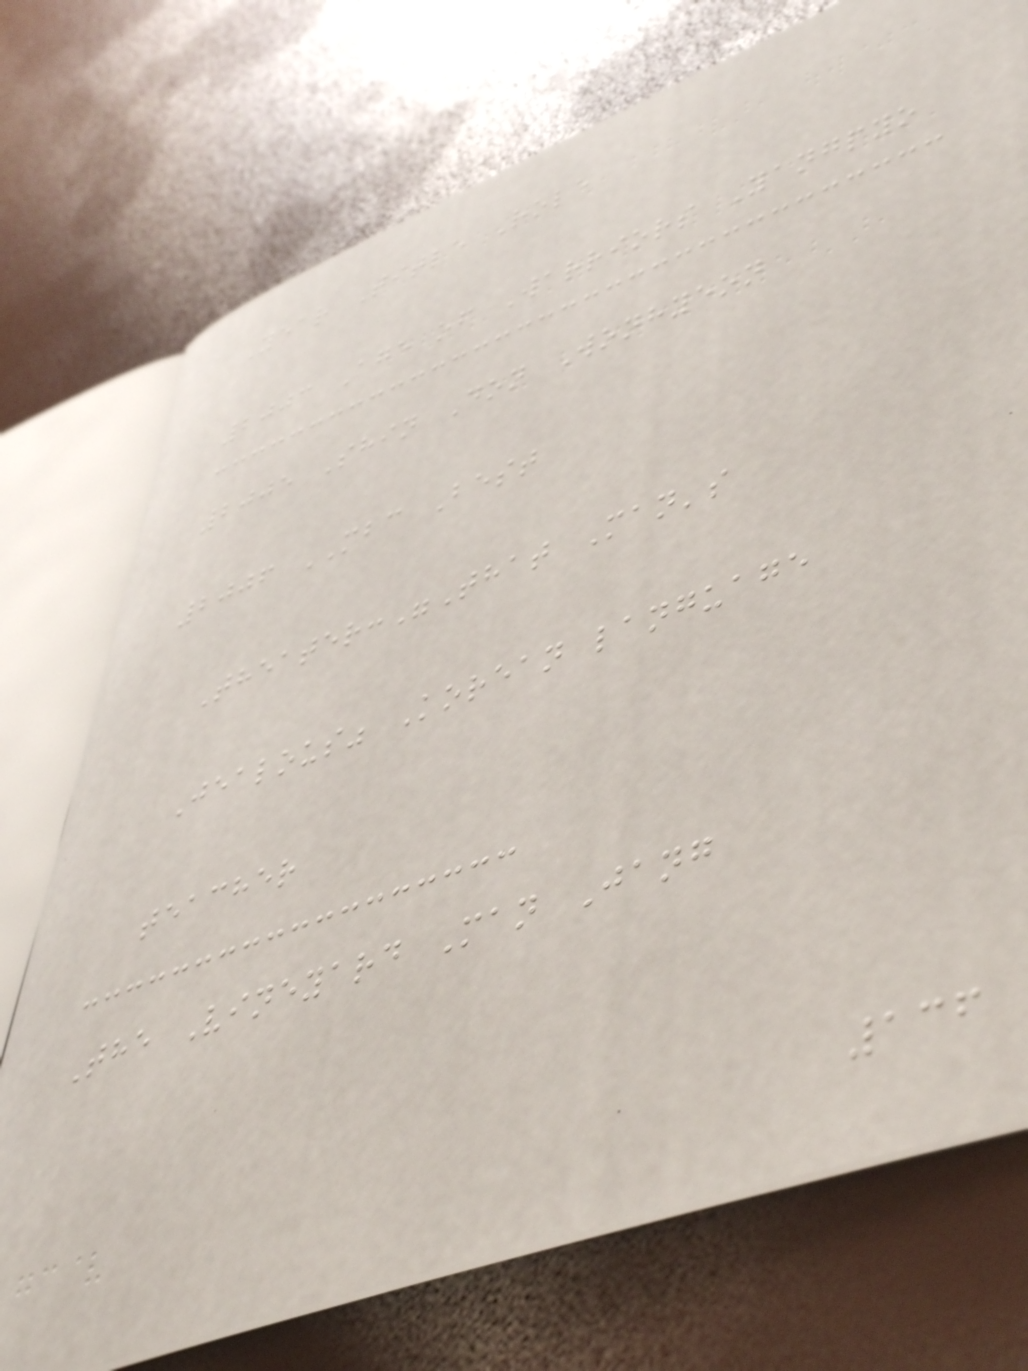Year Title Role
2003 Age of Warriors Yangpyo
2005 Shin Don Wonhyeon
2006 MBC Best
Theater:"That Man's
Jealous" Korean language
teacher
The Vineyard Man Jang
136
